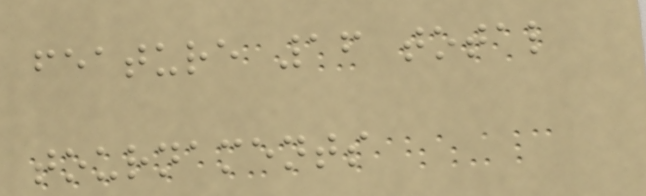feature 16 total
tournaments
